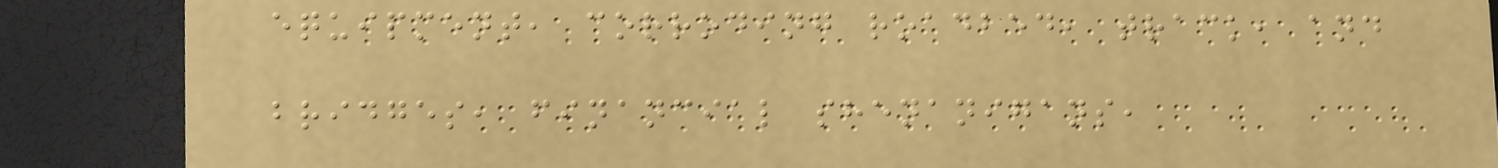equipment, corroding roadbed, track, and
bridges, financial shenanigans,
